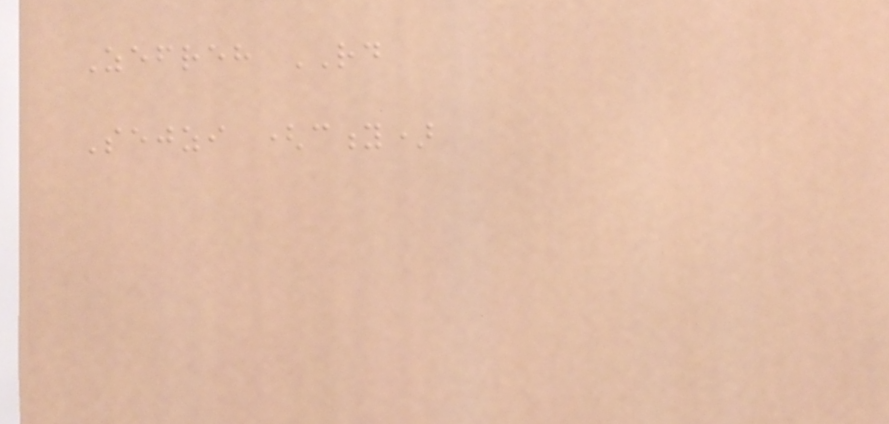Zefreh RD
Sejzi (city)
